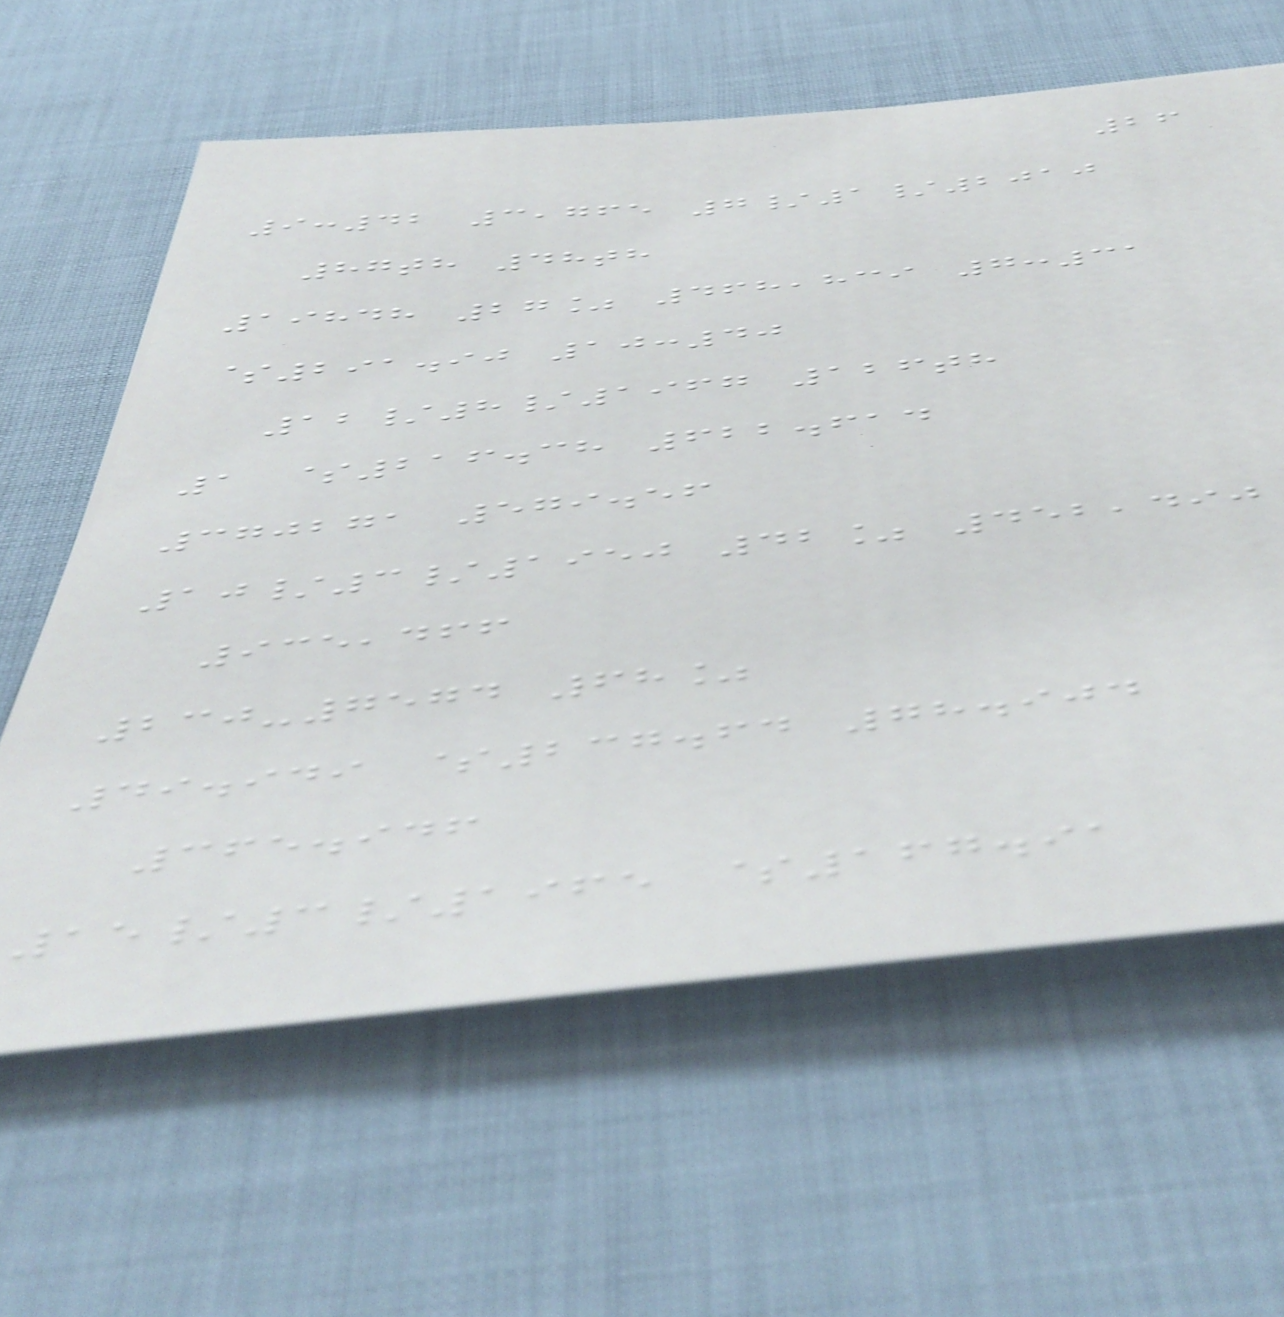26
9:42 3,765 7/1/2010
87th 48th
19848 27% 468,839 7:31
$291.90 10:40
12/8/1967 126th
1 $216.38 622.614
370271 579.56
10/3/1950 42% 452,490
935,466
230-7574 68%
49.949 $237.64 78.904
365.946
15/3/1965 $167.91
